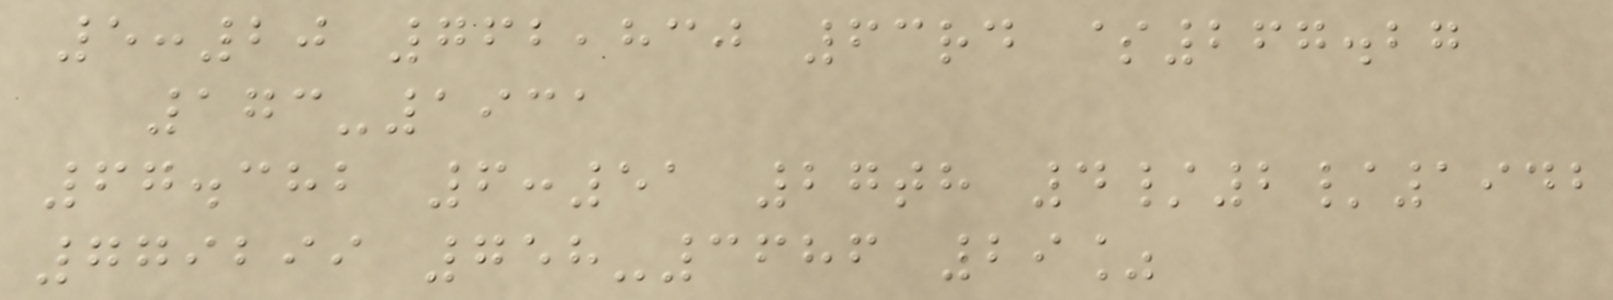5:20 762,830 63rd $267.27
173-1931
67.382 6:51 27th 4/2/1942
779299 758-3686 29%
